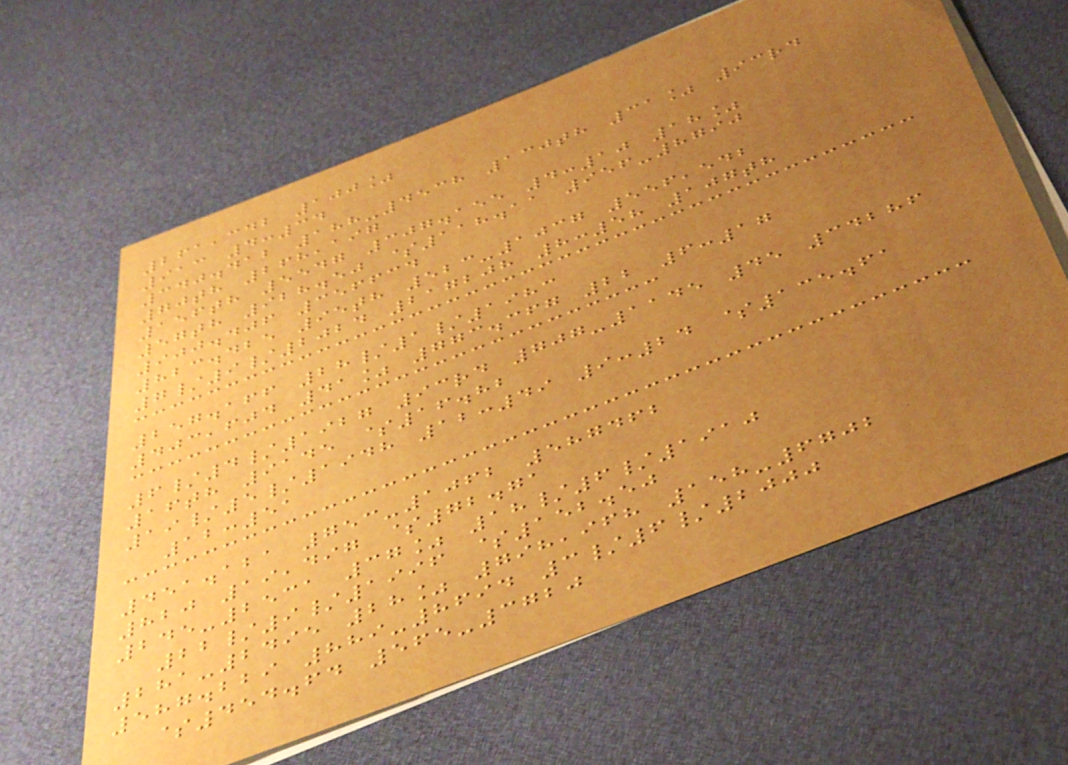261,342 100%
913 4:34
340.412 188-4538 130th 31% 93rd
70th 268,197
156th 5547 307.155 4:10 18%
57th 928.50 $118.11 956-8790
900.406 356634
823.425 95th 523-1037 556,542
7/9/2024 217208 8:58 107th
257.166 28/1/1983
403,604 41% 773.367 22 6:17
6/4/1927 93rd 707-1145 45 34286
16th 9145 $16.82
19/5/1948 12:49 9:24 $135.61
12:51
451.121 753-1062 587462
820 19,497 $72.71
245-2531 37% 18/6/1910
22/9/1996 $152.50
281-2495 28% 798,968 158-6702
587.229 889-8694 3/6/2000
$454.64 565-3720
